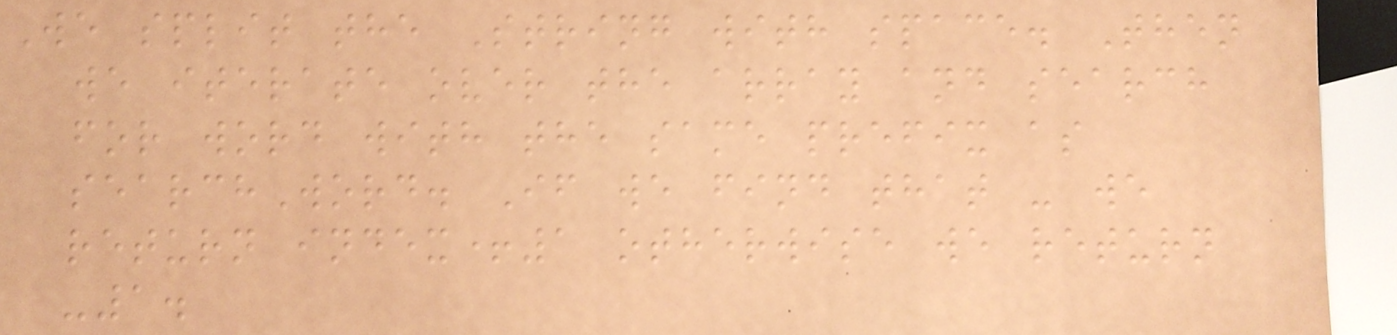We split the String with space. Then
we iterate over the array and search
for word with the same prefix as
searchWord. If we find that - we
return index+1 otherwise we return
-1.
